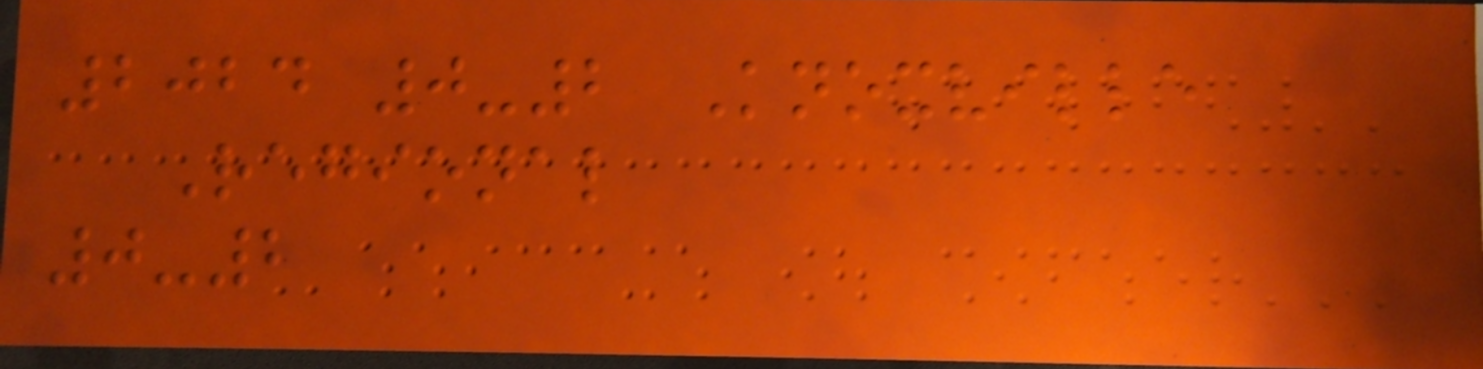2024 0-2 Knoxville
Regional
0-2
